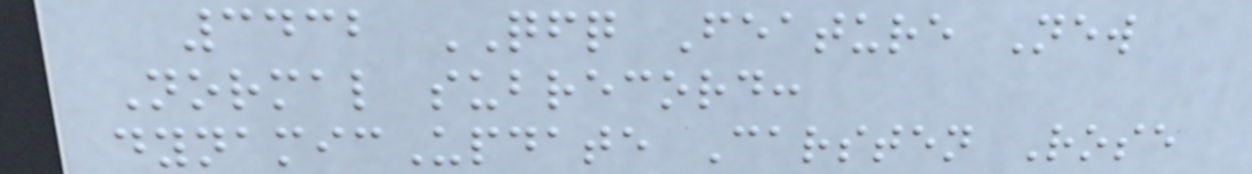3432 QFQ Feature New
Normal subrecord:
dynamicUpdate Carsten Rose
